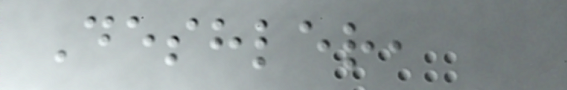Deshler,
